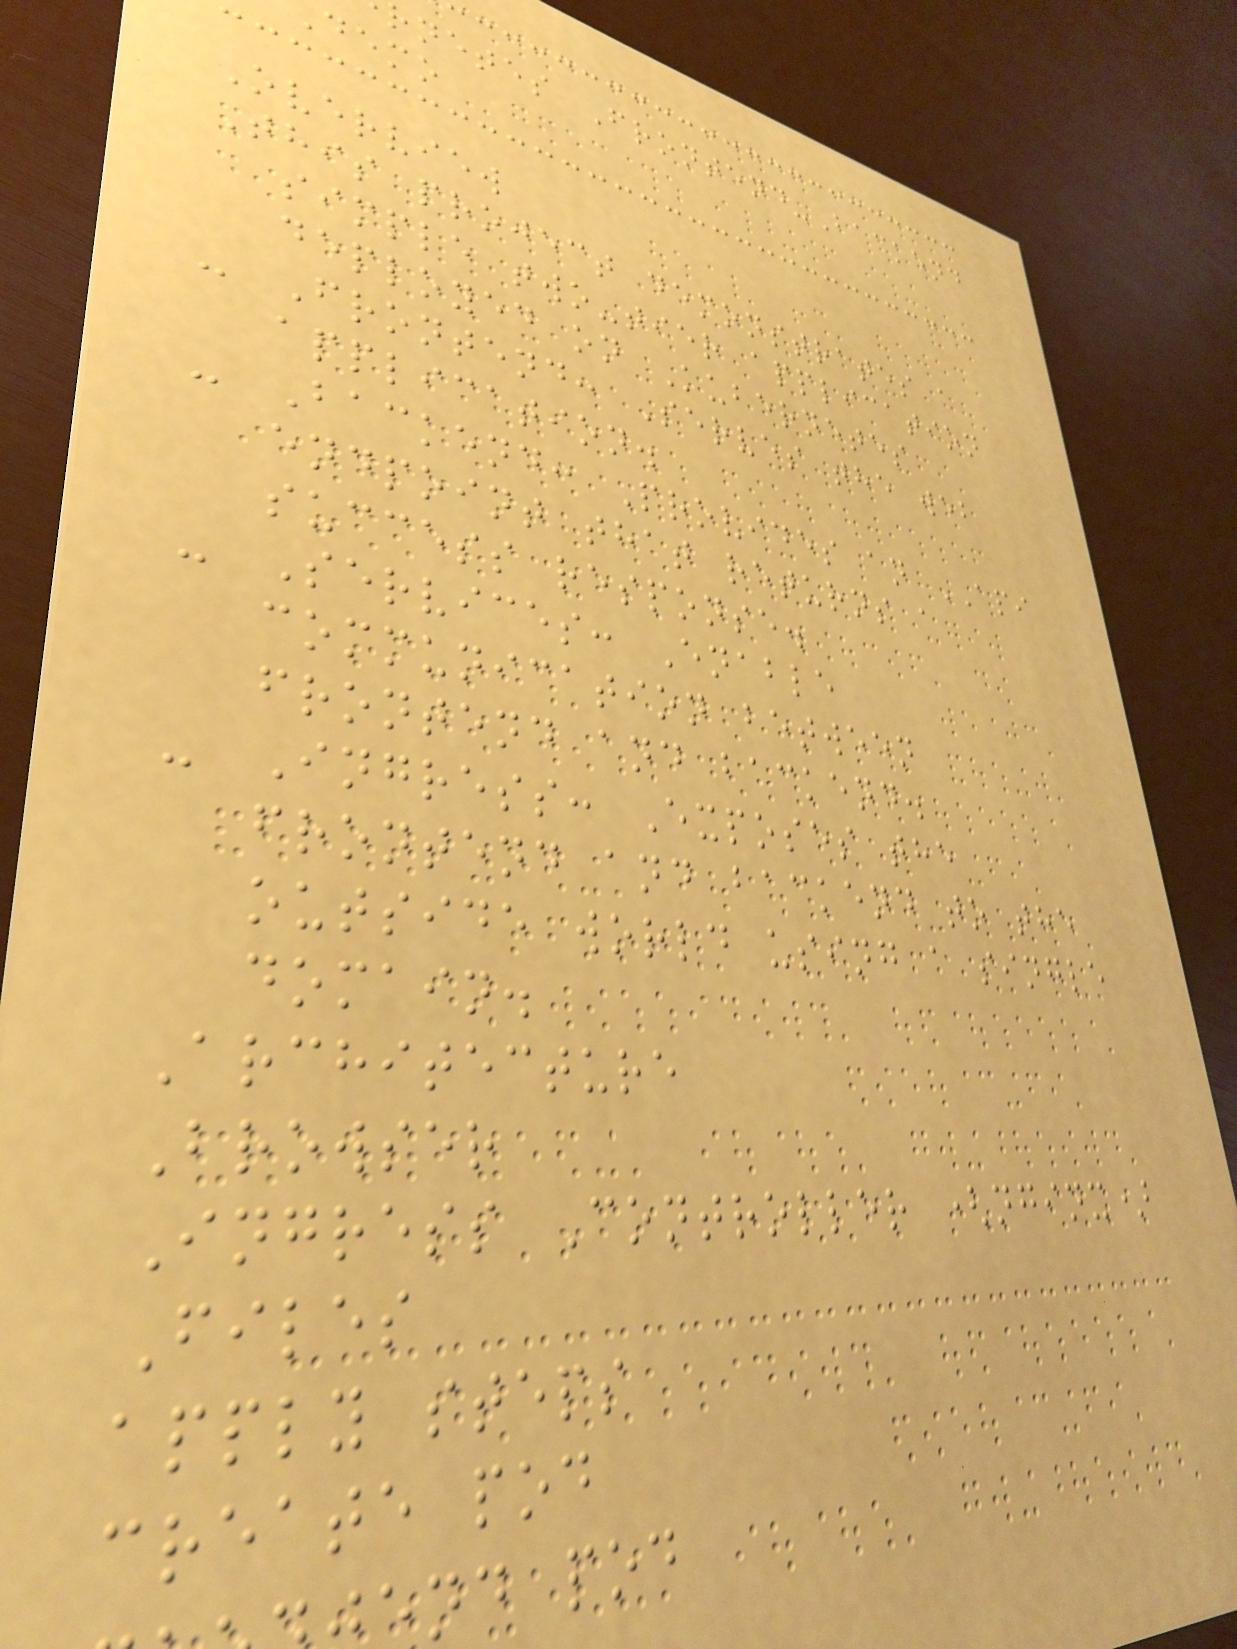rnetes Frontend-Backend
demo
Overview
This project demonstrates a
simple two-tier application
deployed on Kubernetes
- Frontend: Serves the web
application.
- Backend: Provides an API
endpoint that returns a
success response.
- Services: Enable
communication between
frontend and backend.
- Ingress: Exposes the
frontend and backend to the
outside world using a single
domain.
Architecture
Browser
Ingress Controller (nginx)
Files
apply steps
create pod
nd pod
